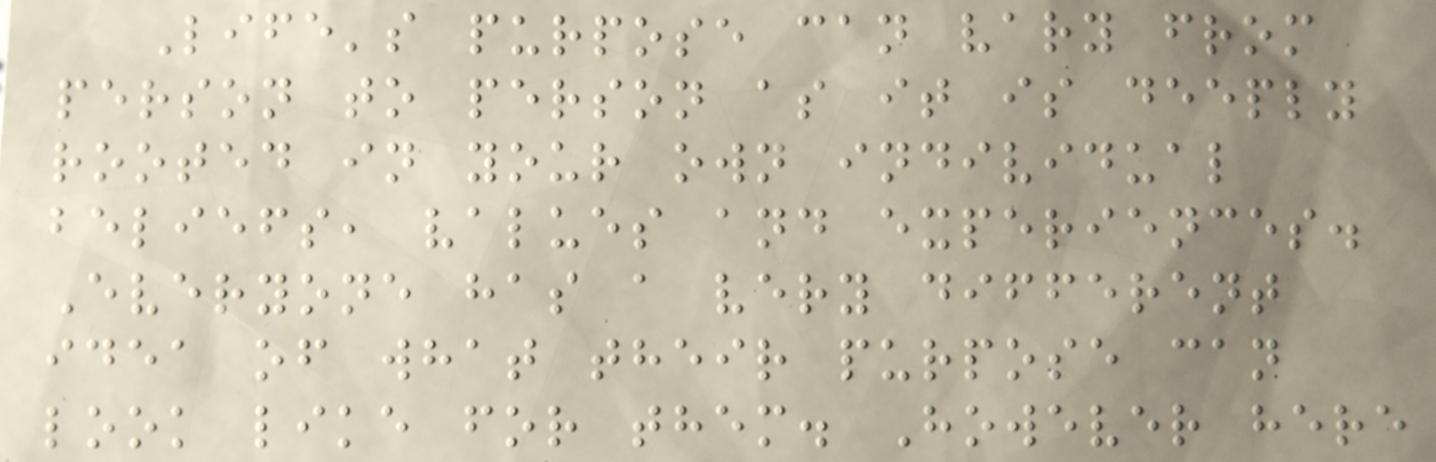Life's purpose can vary from
person to person as it is deeply
rooted in your own individual
beliefs, values and experiences.
Everyone has a very different
idea of what their purpose can
look like for them. However here
